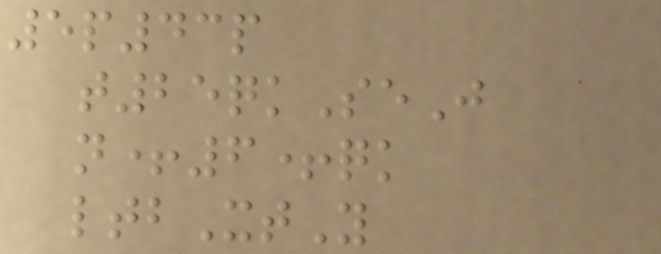5p43p
t25qkSeJ
n+6+qk
ltbXtY
